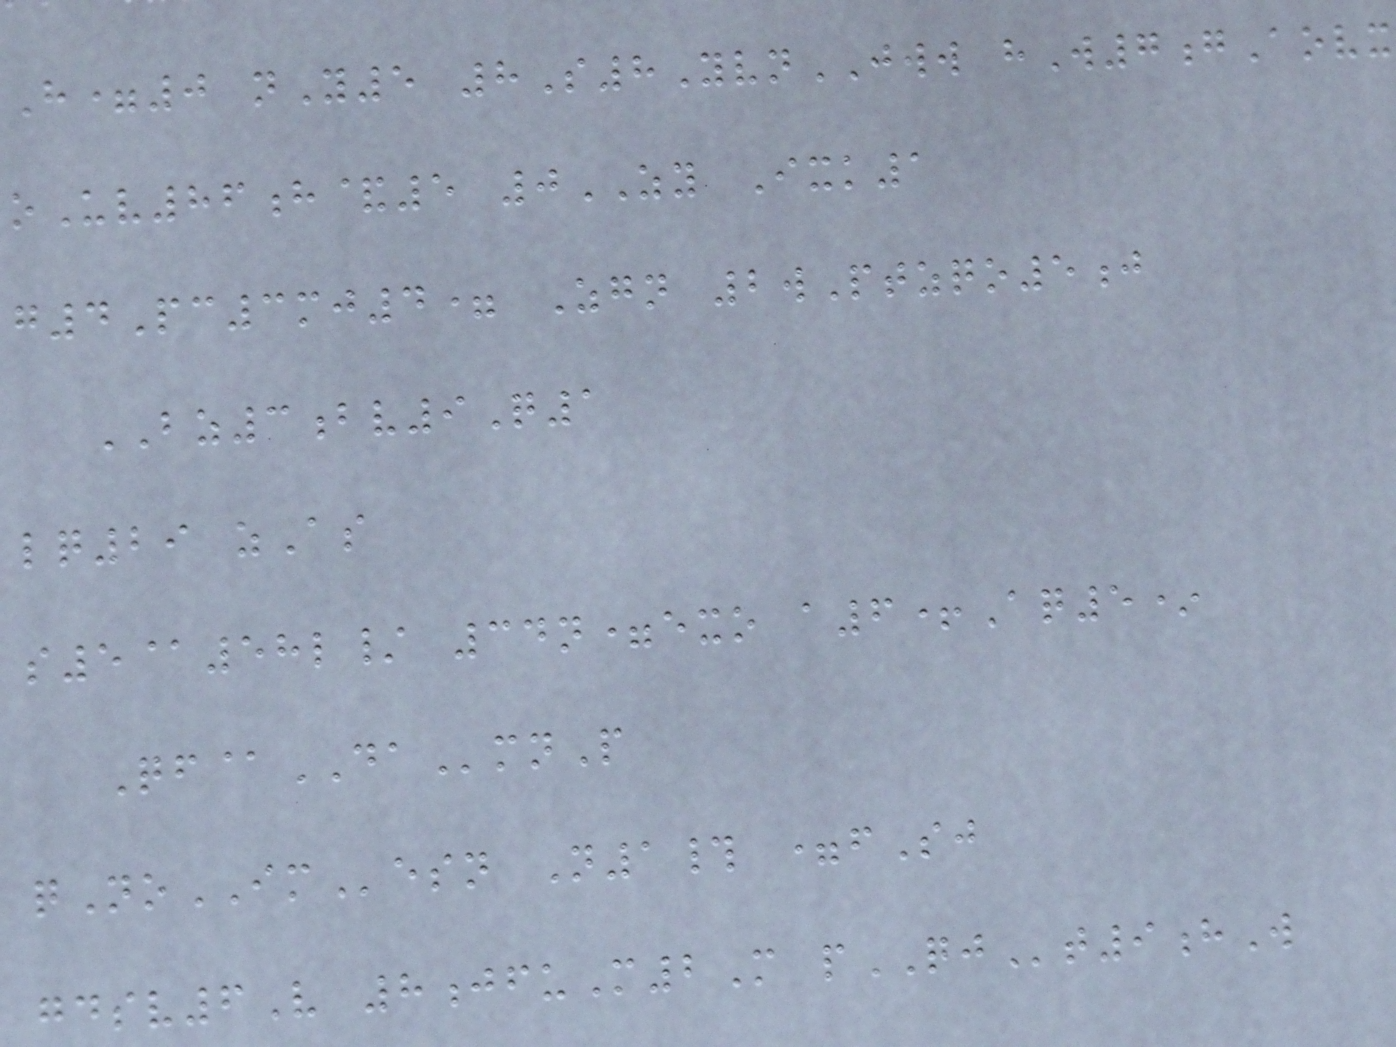H=0 nY5 8S8YvnJWW hW7gAovx
oUv86h&5 0ZY Ixk1
g4Pc3mj4= Zgn 2wPtzqo5j
BZ3bv9Q1
lq29 zAs
s5@58l/ 34n=exo a6+Aq5*
Qf@DAmnP
qNoIMesn N1# =fSj
gdsv6V 8jfuM2M pQJt9hW
